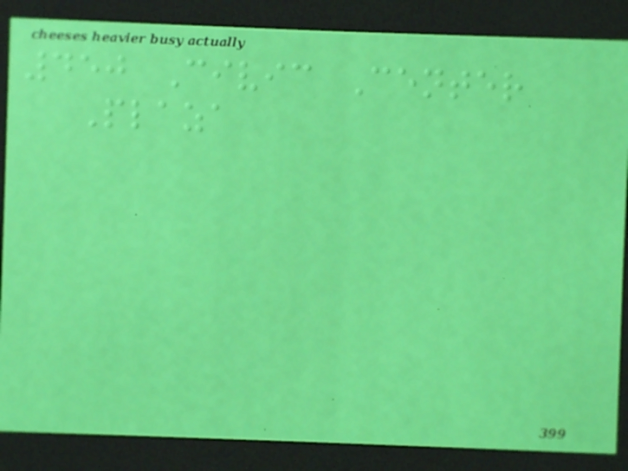450 Civic Center
Plaza
